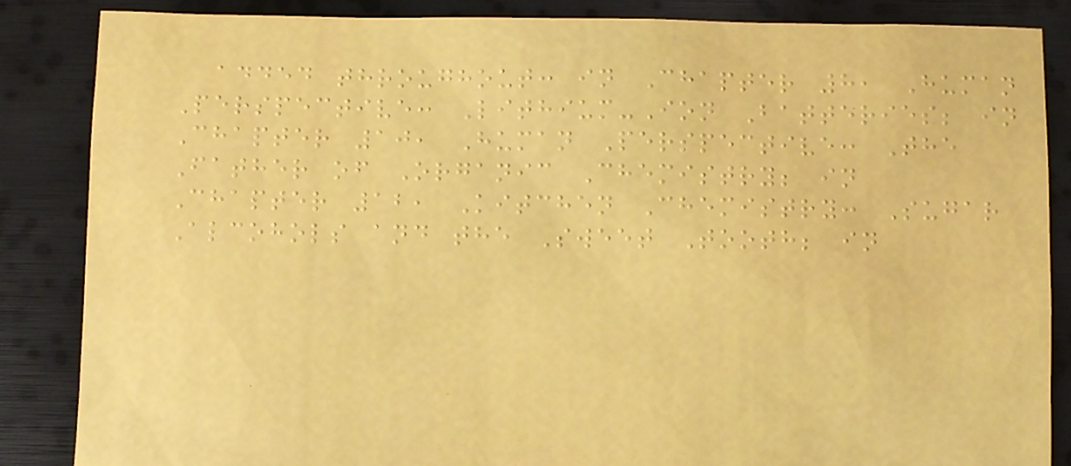added throughout: in Chapter 8, Human
Perspective: Lithium-Ion Batteries; in
Chapter 10, Human Perspective: The
Father of Organic Chemistry; in
Chapter 12, Kitchen Chemistry: Sugar
Alcohols and the Sweet Tooth; in
